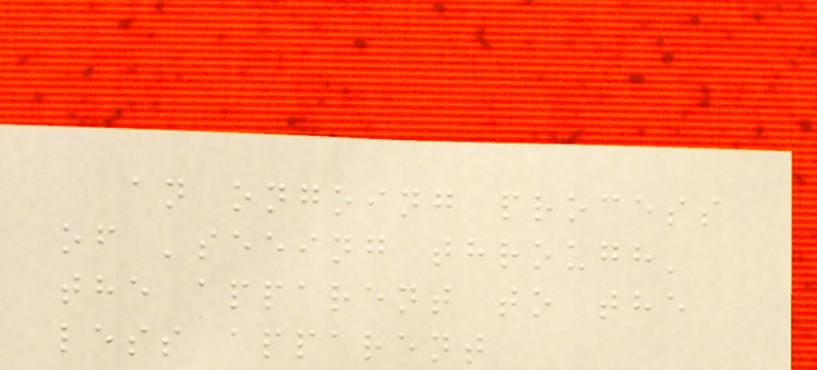an ongoing process
of 'seeing through'
the apparent to the
less apparent
